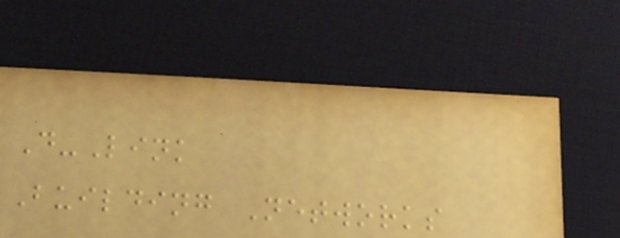D-Link
Building Networks
